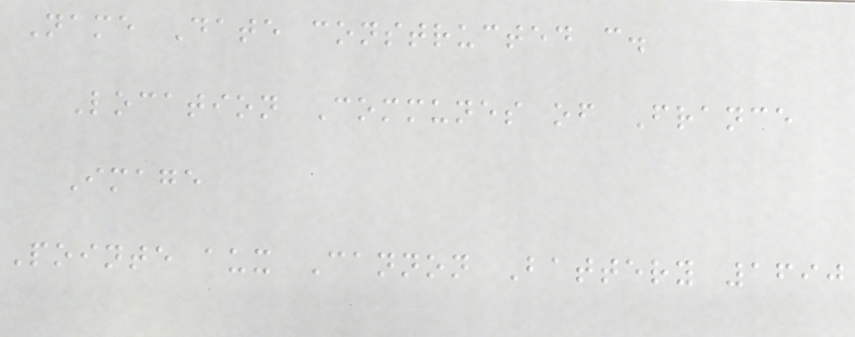Name Date constructed c.
Location Communes of France
Image
Pointe aux Cannon Battery 1690
